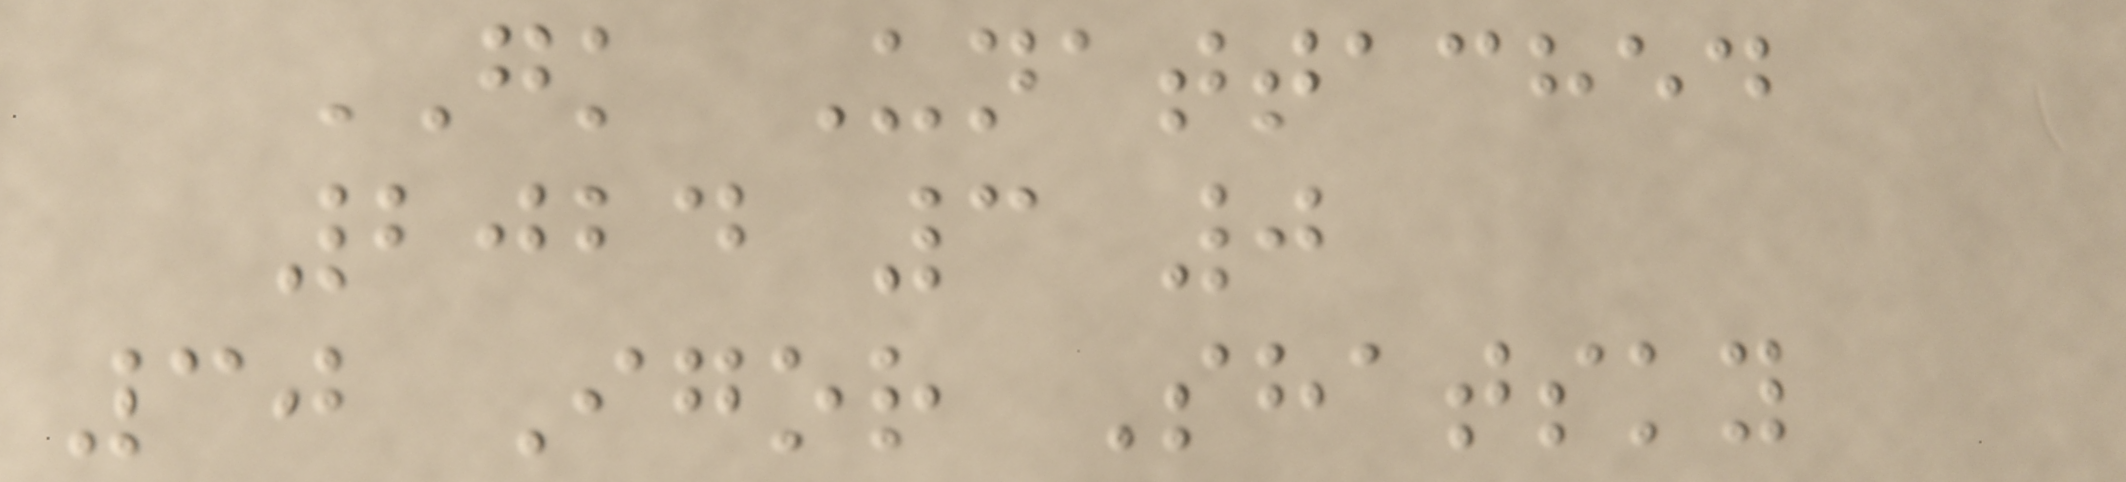GK Unattached
2024 3 0
30 Igor Shatsky
